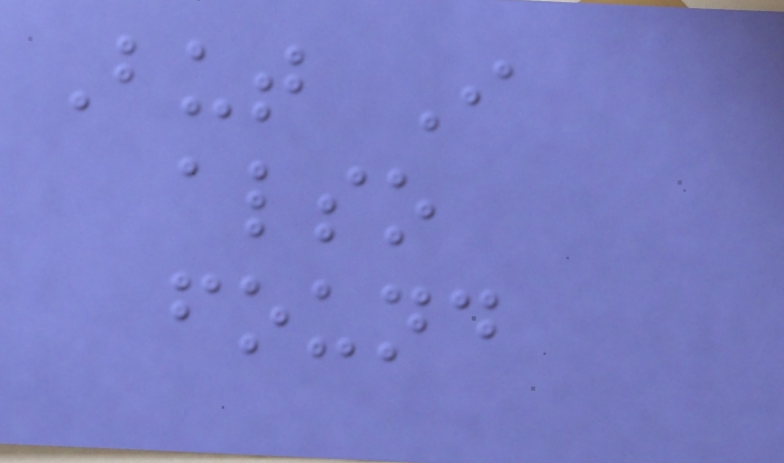But I
also
found
